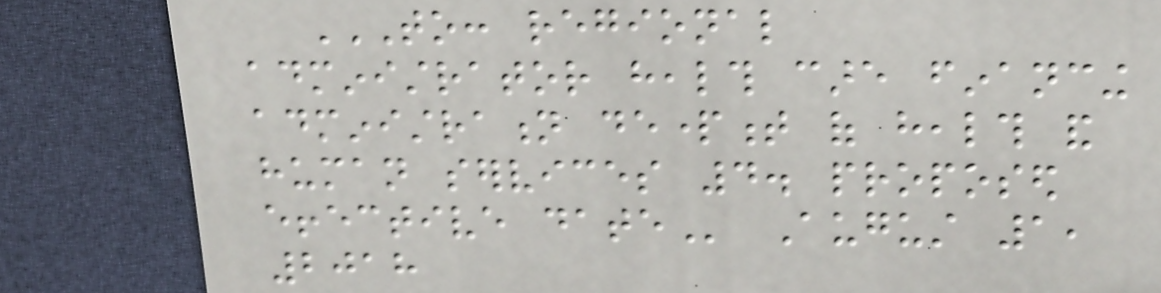TO: REGIONAL
ADMINISTRATOR HEALTH CARE FINANCING
ADMINISTRATION DEPARTMENT OF HEALTH AND
HUMAN SERVICES 4. PROPOSED
EFFECTIVE DATE August 1,
2018
